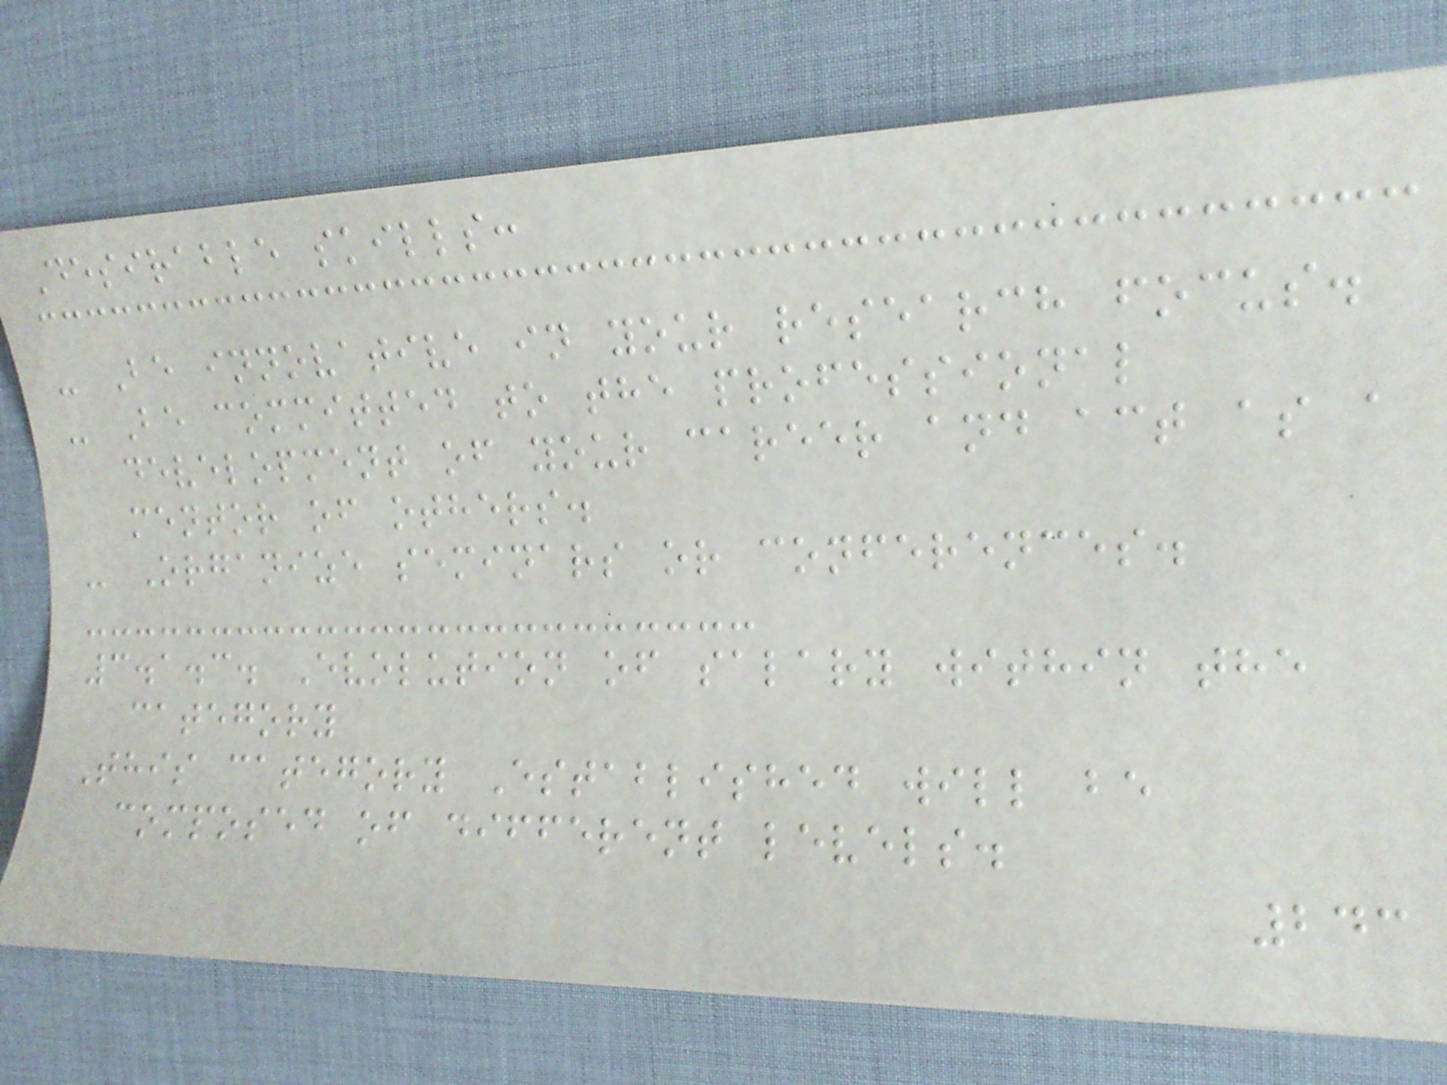Desirable skills:
- Be innovative in your research focus.
- Be committed to the professional
development of your career and act as a
mentor of others.
- Organize seminars or conferences.
3.1.3. Evolution of salary within the
category
This category Established will be
composed of different levels.
243
